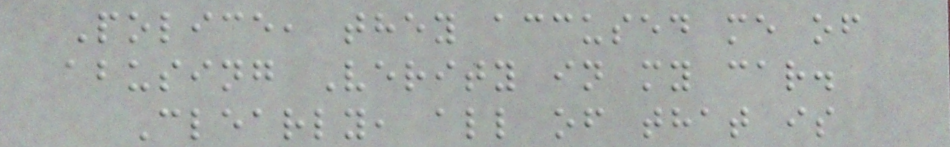Police, they accused me of
abusing Verity in my car.
Clearly, all of that is
